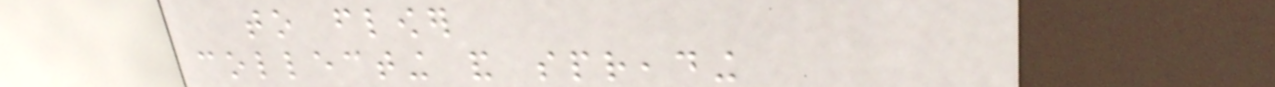to flower
collecting and spreading
